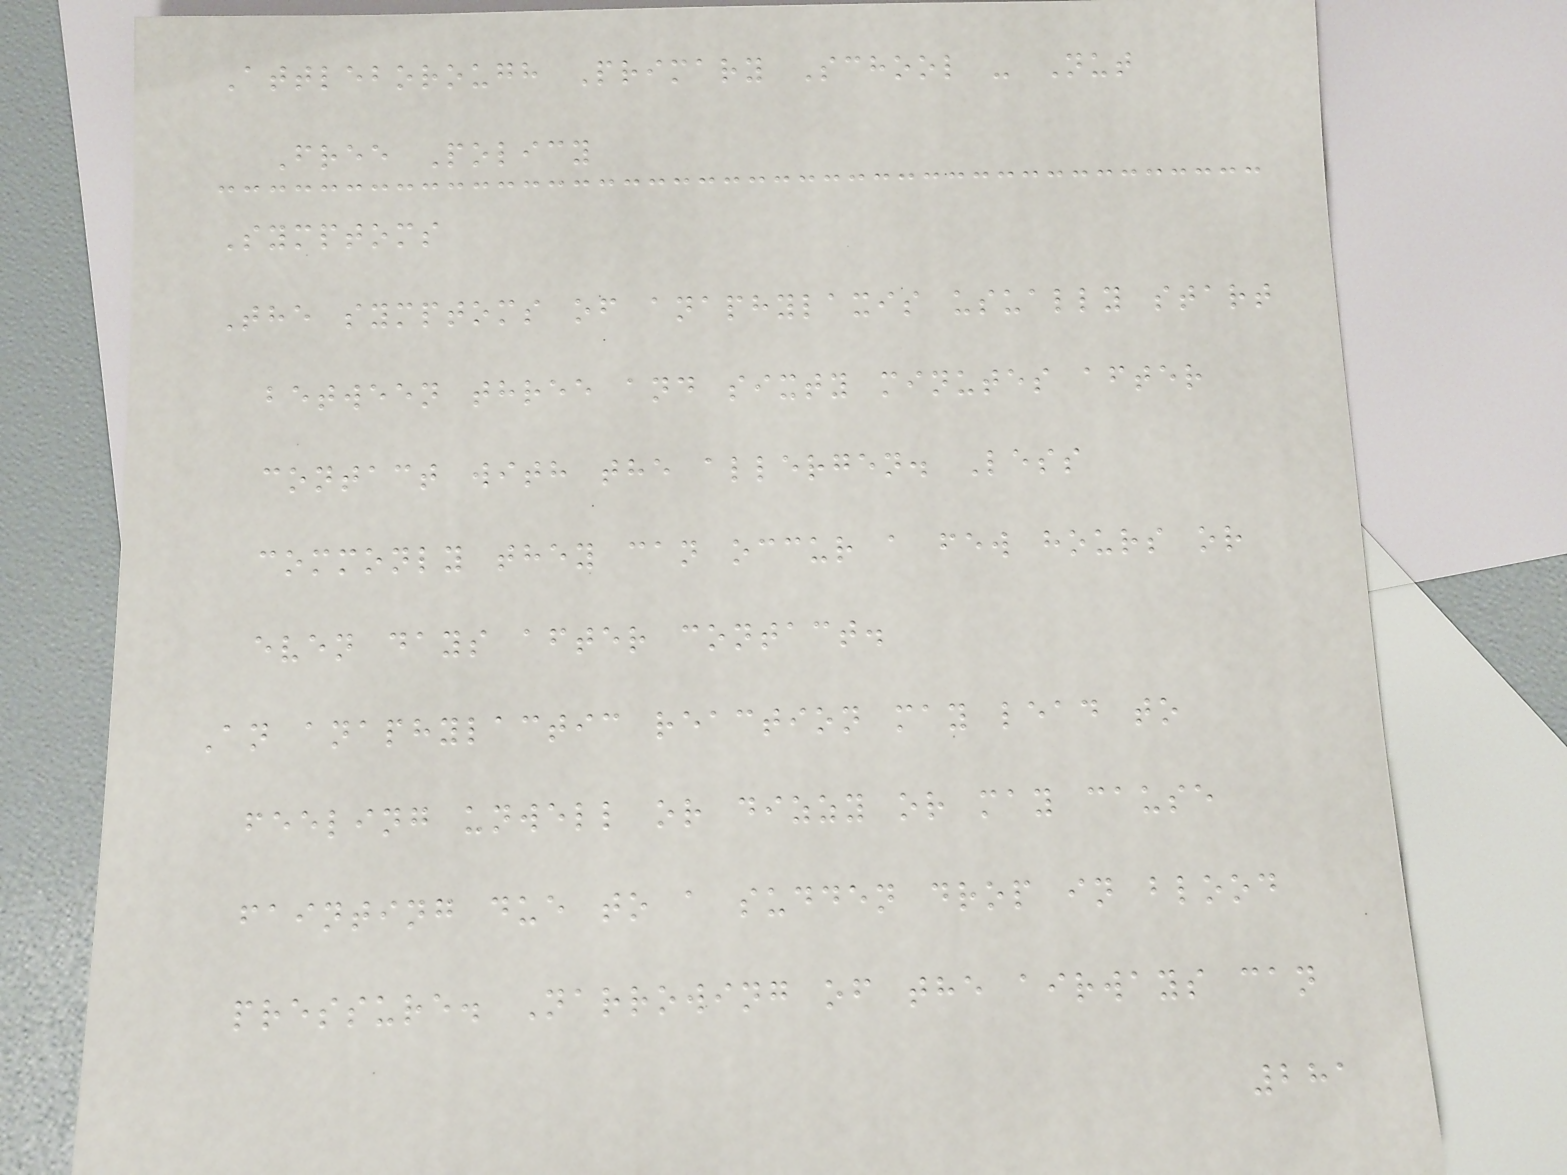Attleborough Primary School - Nut
Free Policy
Symptoms
The symptoms of anaphylaxis usually start
between three and sixty minutes after
contact with the allergen. Less
commonly they can occur a few hours or
even days after contact.
An anaphylactic reaction may lead to
feeling unwell or dizzy or may cause
fainting due to a sudden drop in blood
pressure. Narrowing of the airways can
281
